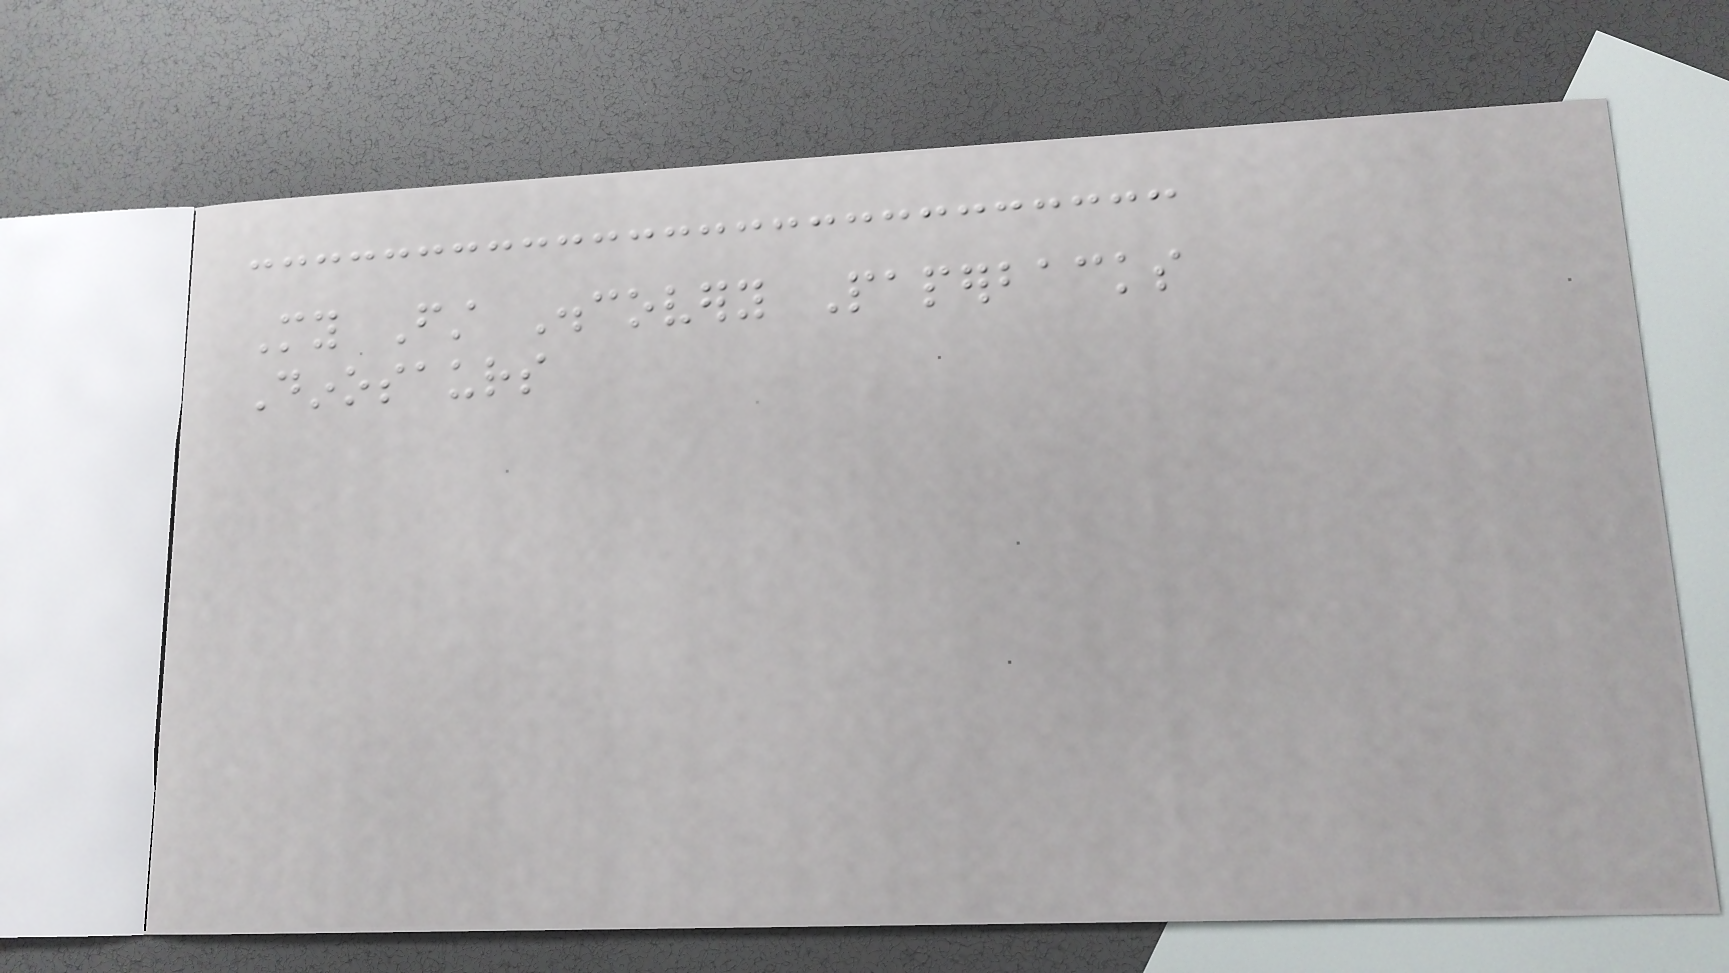My First Discovery Paperbacks
Dinosaurs
